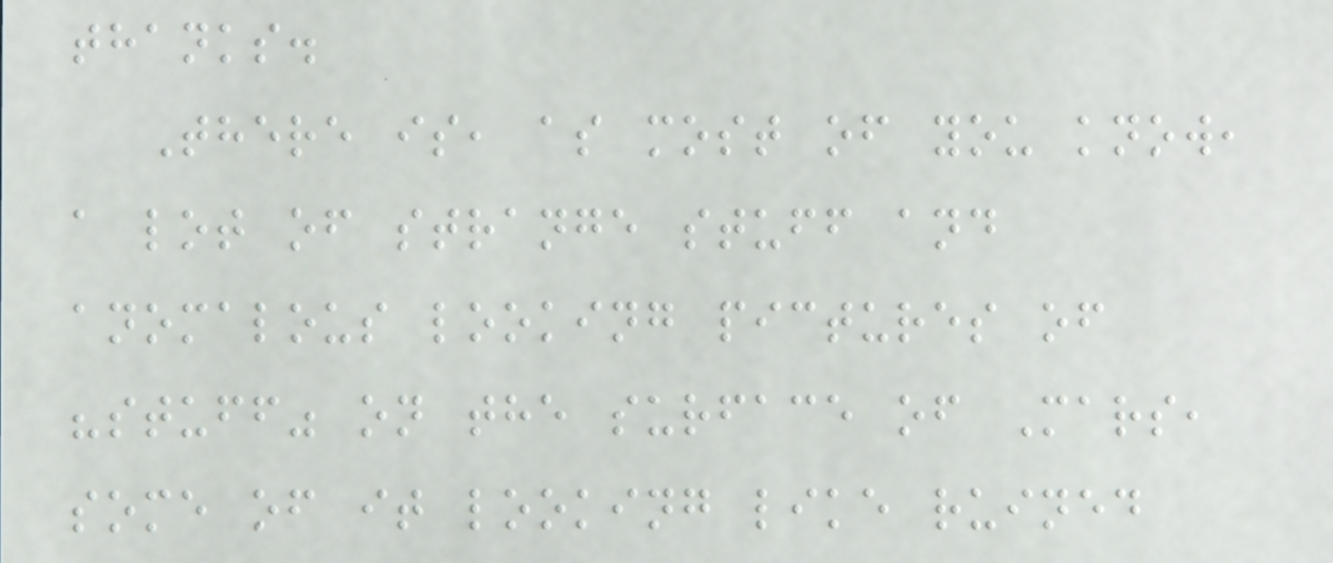thanks.
There is, as most of you know,
a lot of strange stuff and
anomalous looking pictures of
"stuff" on the surface of Mars,
some of it looking like ruined
